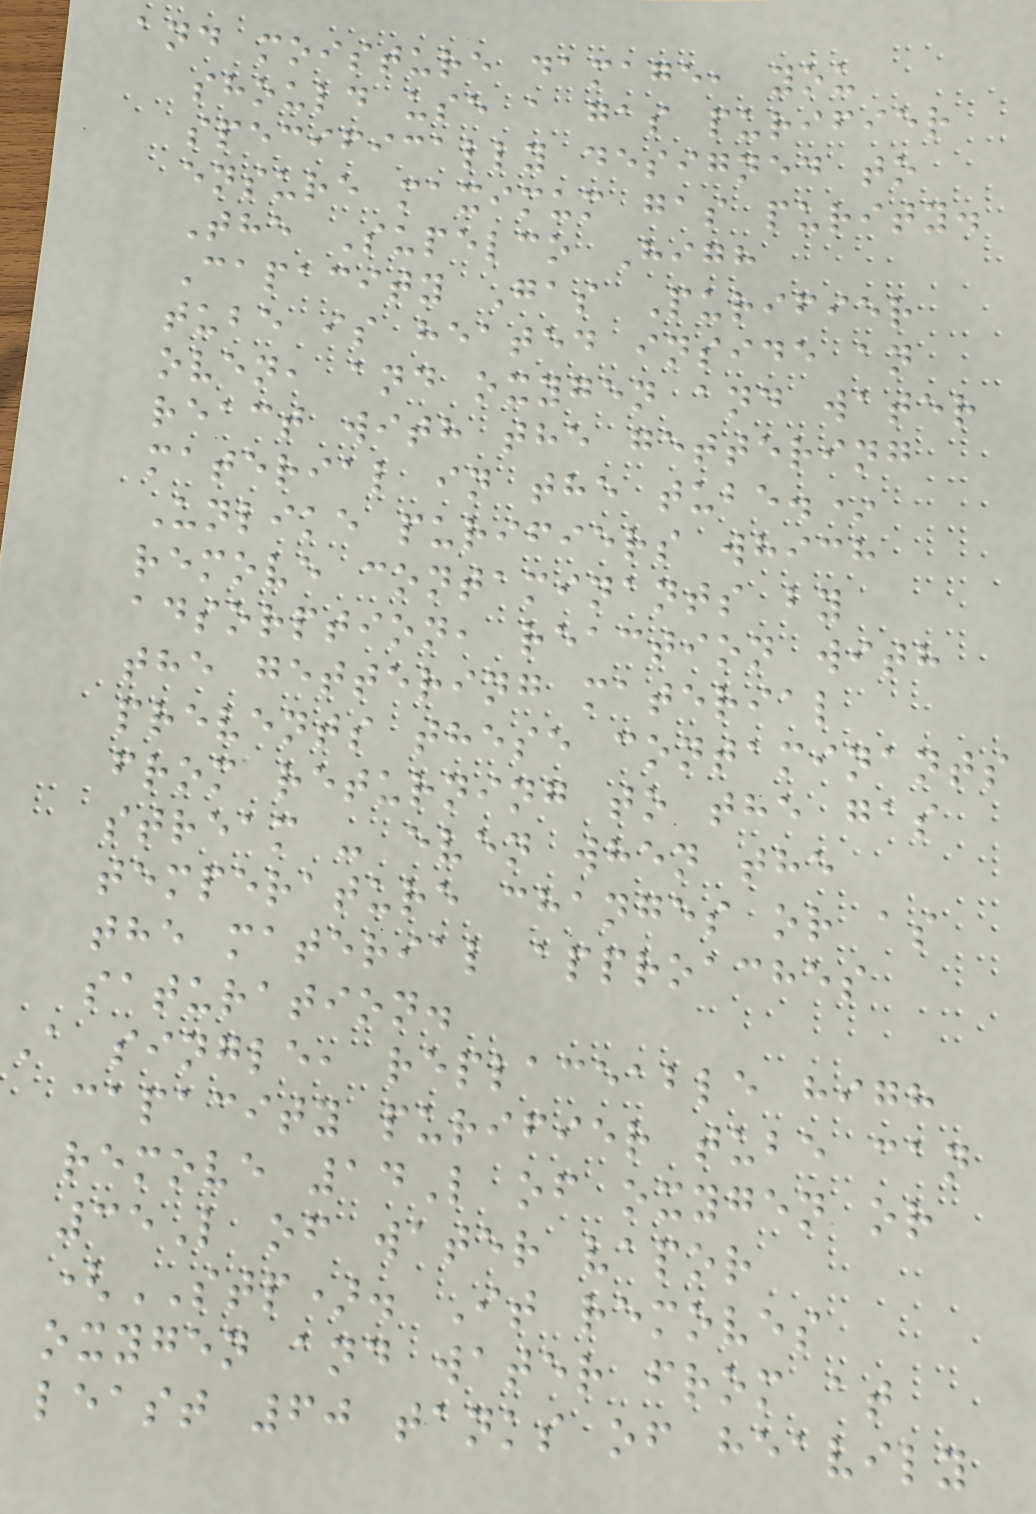and moisture damage, you
should use a gas purifier
specifically designed to
ensure maximum gas purity.
The Supelco High
Capacity Gas Purifier
tube is heated inside an
oven, and oxygen and water
react with the gettering
material in the tube.*
Unlike purifiers which
remove contaminants by
adsorption, reaction with
the gettering material
prevents these contaminants
from returning to the gas
stream - even when the
temperature changes or as
the material approaches
saturation.
A single, replaceable high
capacity purifier tube can
remove 14L of oxygen or
35L of water vapor
(STP). It removes
oxygen and water from at
least 60 tanks of heavily
